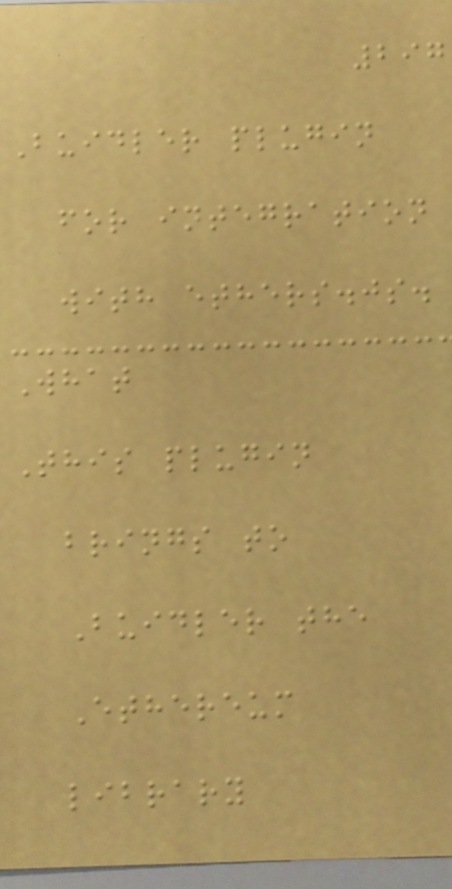297
Buidler plugin
for integration
with ethers.js.
What
This plugin
brings to
Buidler the
Ethereum
library
